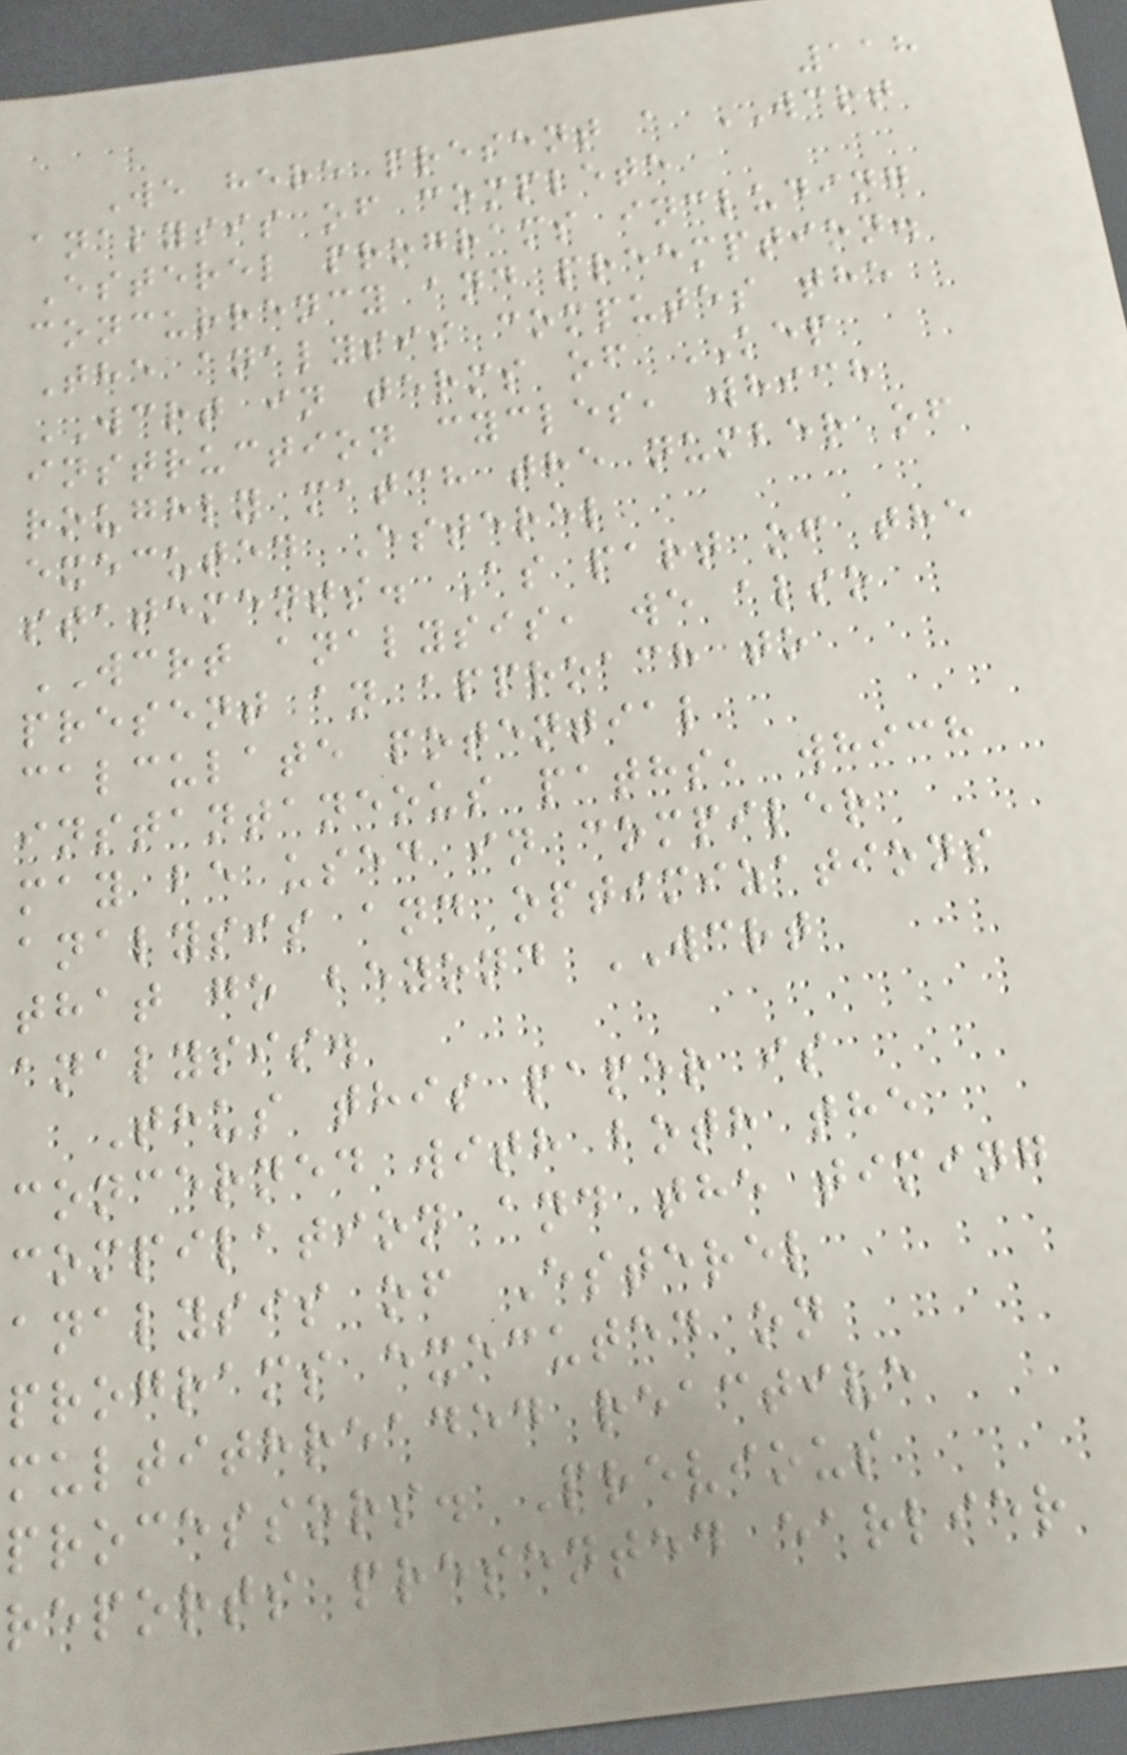118
We here present a WCRT
analysis of complete
Esterel programs including
concurrency and preemption.
The analysis computes the
WCRT in terms of KEP
instruction cycles, which
roughly match the number of
executed Esterel
statements. As part of the
WCRT analysis, we also
present an approach to
calculate potential
instantaneous paths, which
may be used in compiler
analysis and optimizations
that go beyond WCRT
analysis.
Thus this paper is
concerned with both the
compilation and the timing
analysis of Esterel
programs executed on
multithreaded reactive
processors. Previous
reports presented earlier
